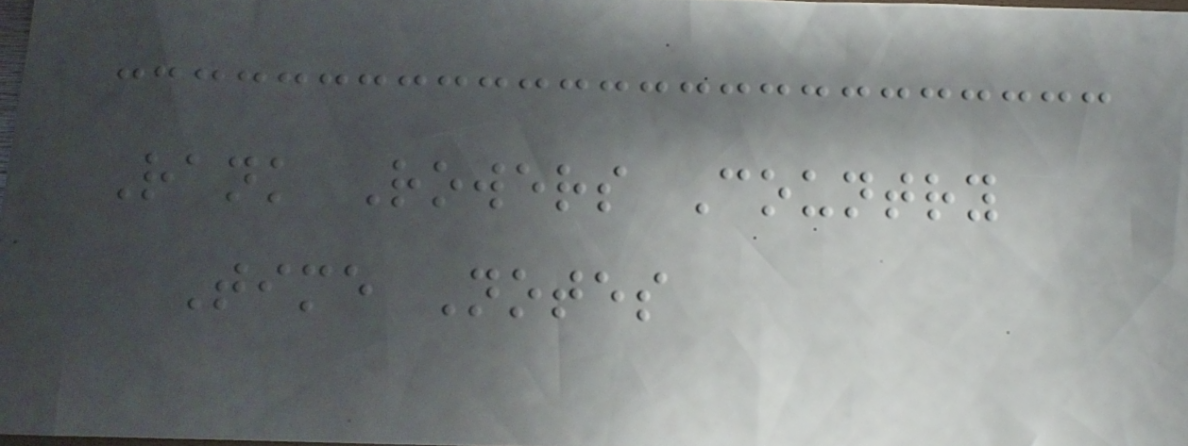Rank Rowers Country
Time Notes
